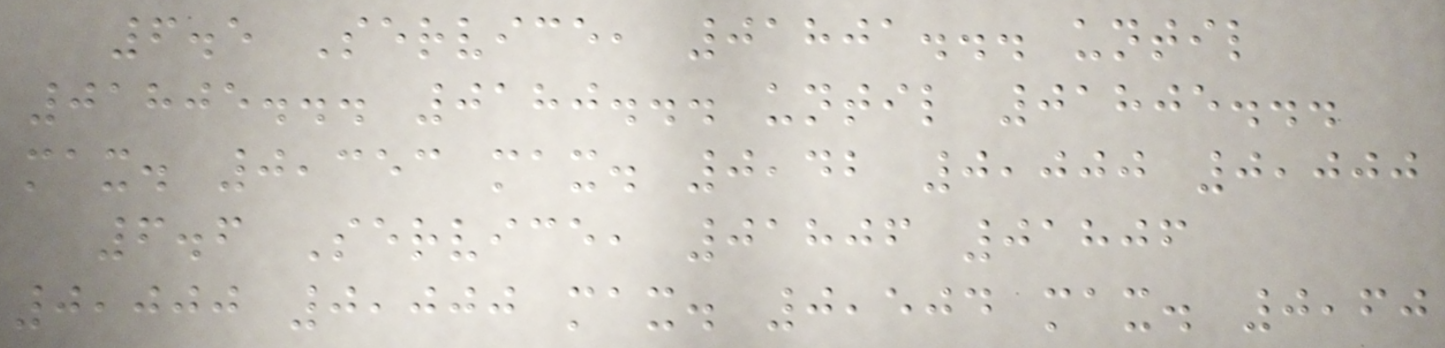6.5 Service, 01801... until
01805... 0180... until 01805...
max. 0,353 max. 0,42 0,000 0,000
6.6 Service, 01806 01806
0,000 0,000 max. 0,504 max. 0,60
